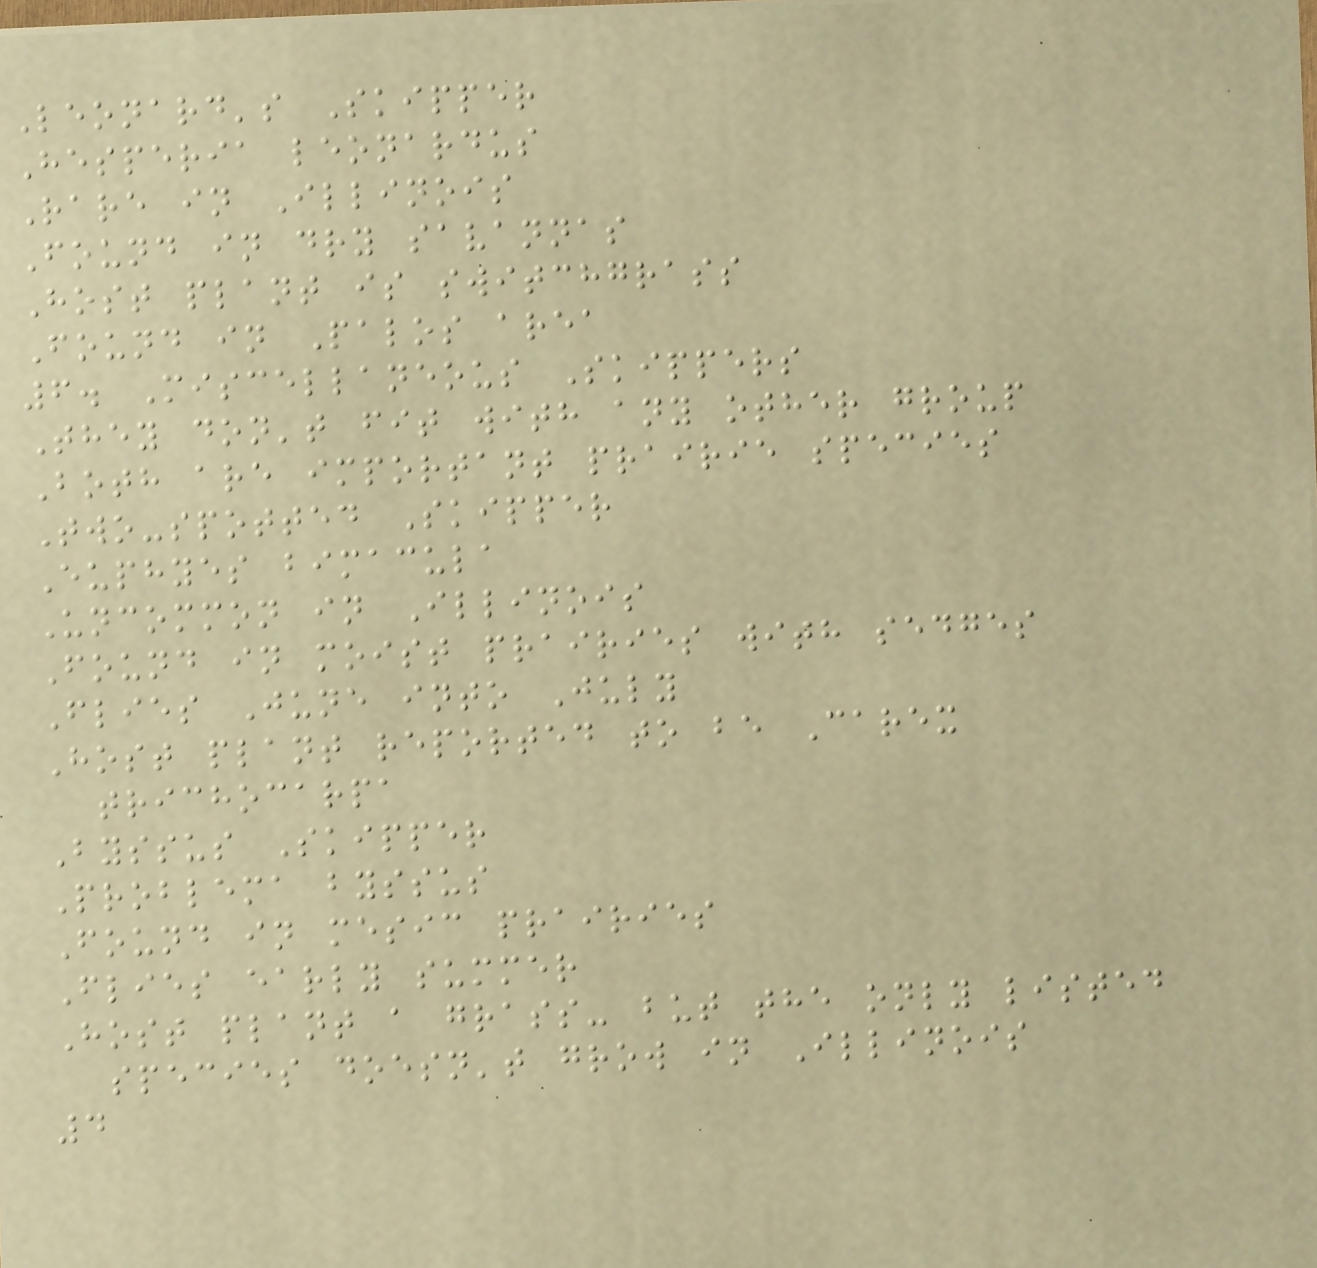Leonard's Skipper
Hesperia leonardus
Rare in Illinois
Found in dry savannas
Host plant is switchgrass
Found in Palos area
6. Miscellaneous Skippers
They don't fit with any other group
Both are important prairie species
Two-spotted Skipper
Euphyes bimacula
Uncommon in Illinois
Found in moist prairies with sedges
Flies June into July
Host plant reported to be Carex
trichocarpa
Byssus Skipper
Problema byssus
Found in mesic prairies
Flies early summer
Host plant a grass- but the only listed
species doesn't grow in Illinois
4
